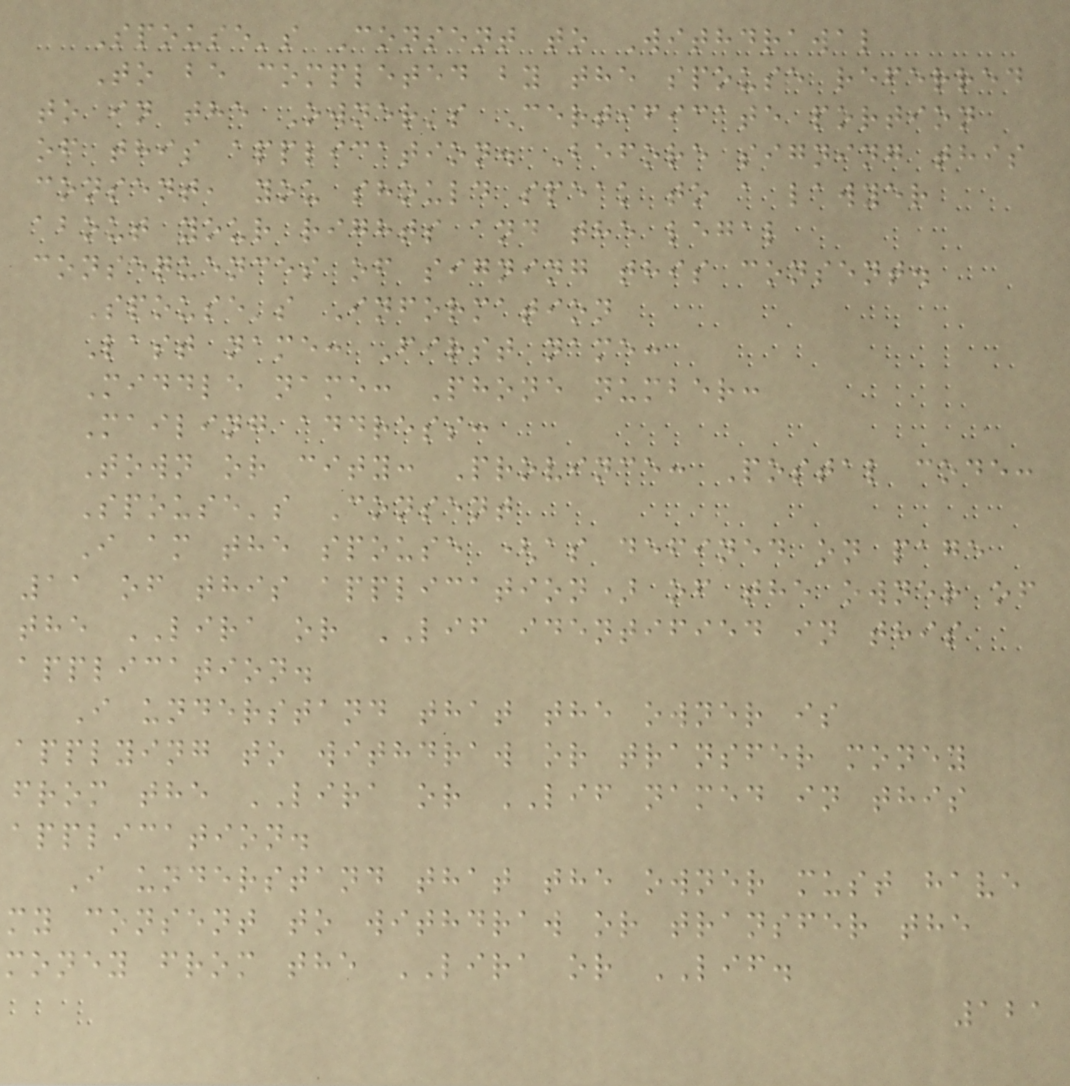Spouse's Consent to Withdrawal
To be completed by the spouse referred
to in the Owner's Certificate portion
of this application. Before signing this
consent, you should speak to a lawyer
about your rights and the legal
consequences of signing this consent.
Spouse's Information
Last name: First name:
Middle name: Phone number:
Mailing address:
Town or city: Province: Postal code:
Spouse's Consent
I am the spouse (as defined on page
11 of this application) of the owner of
the LIRA or LIF identified in this
application.
I understand that the owner is
applying to withdraw or transfer money
from the LIRA or LIF named in this
application.
I understand that the owner must have
my consent to withdraw or transfer the
money from the LIRA or LIF.
121
